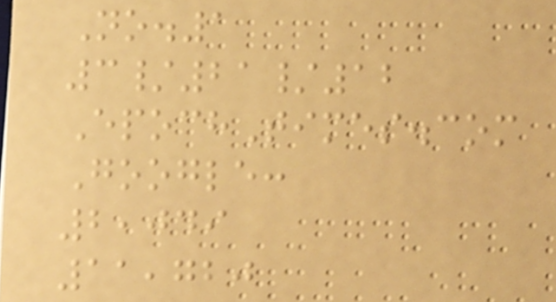No.1
3/21/12
EpochTimes.com
Google:
2,049
11,720
